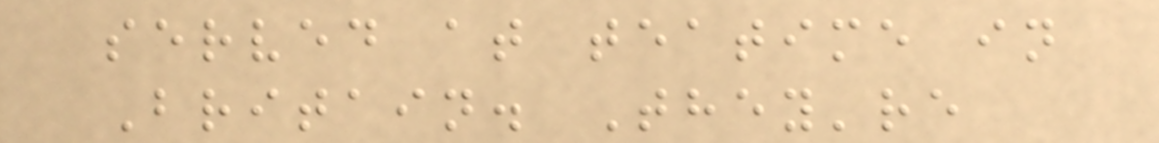served at teatime in
Britain. They're
